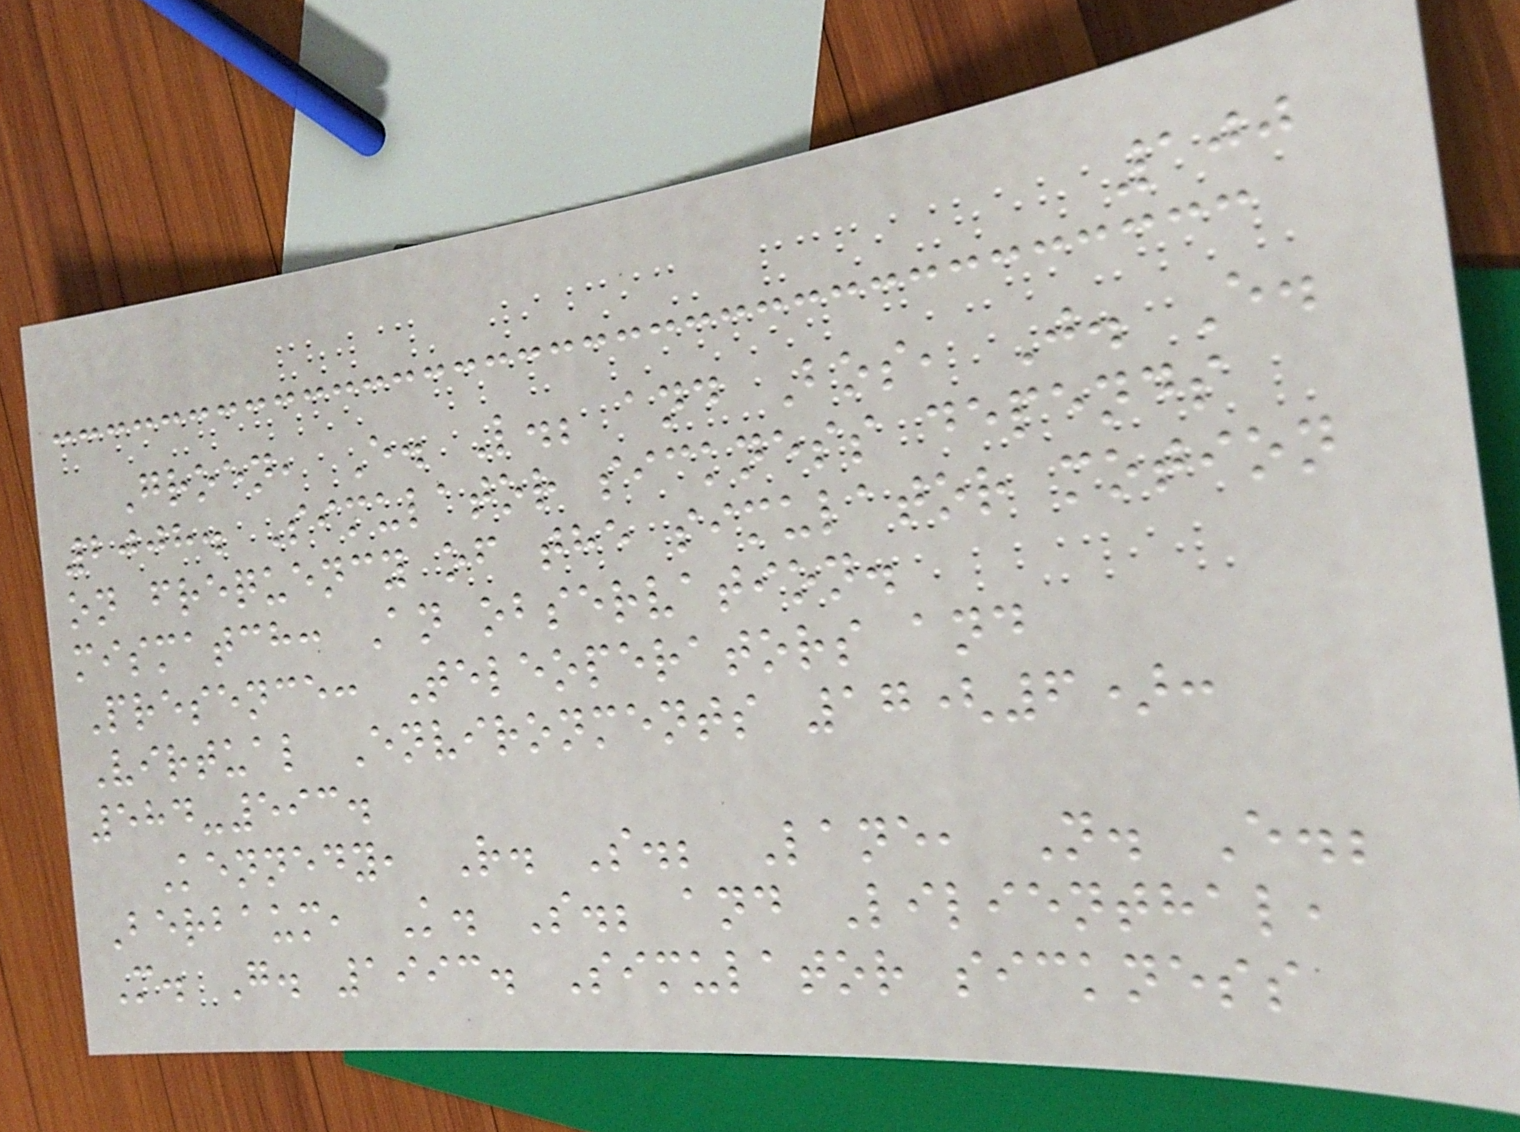100
Groen, E. L.; and Bos, J. E.
2008. Simulator sickness depends
on frequency of the simulator motion
mismatch: An observation.
Presence: Teleoperators and
Virtual Environments 17(6):
584-593.
Kennedy, R. S.; Lane, N. E.;
Berbaum, K. S.; and Lilienthal,
M. G. 1993. Simulator sickness
